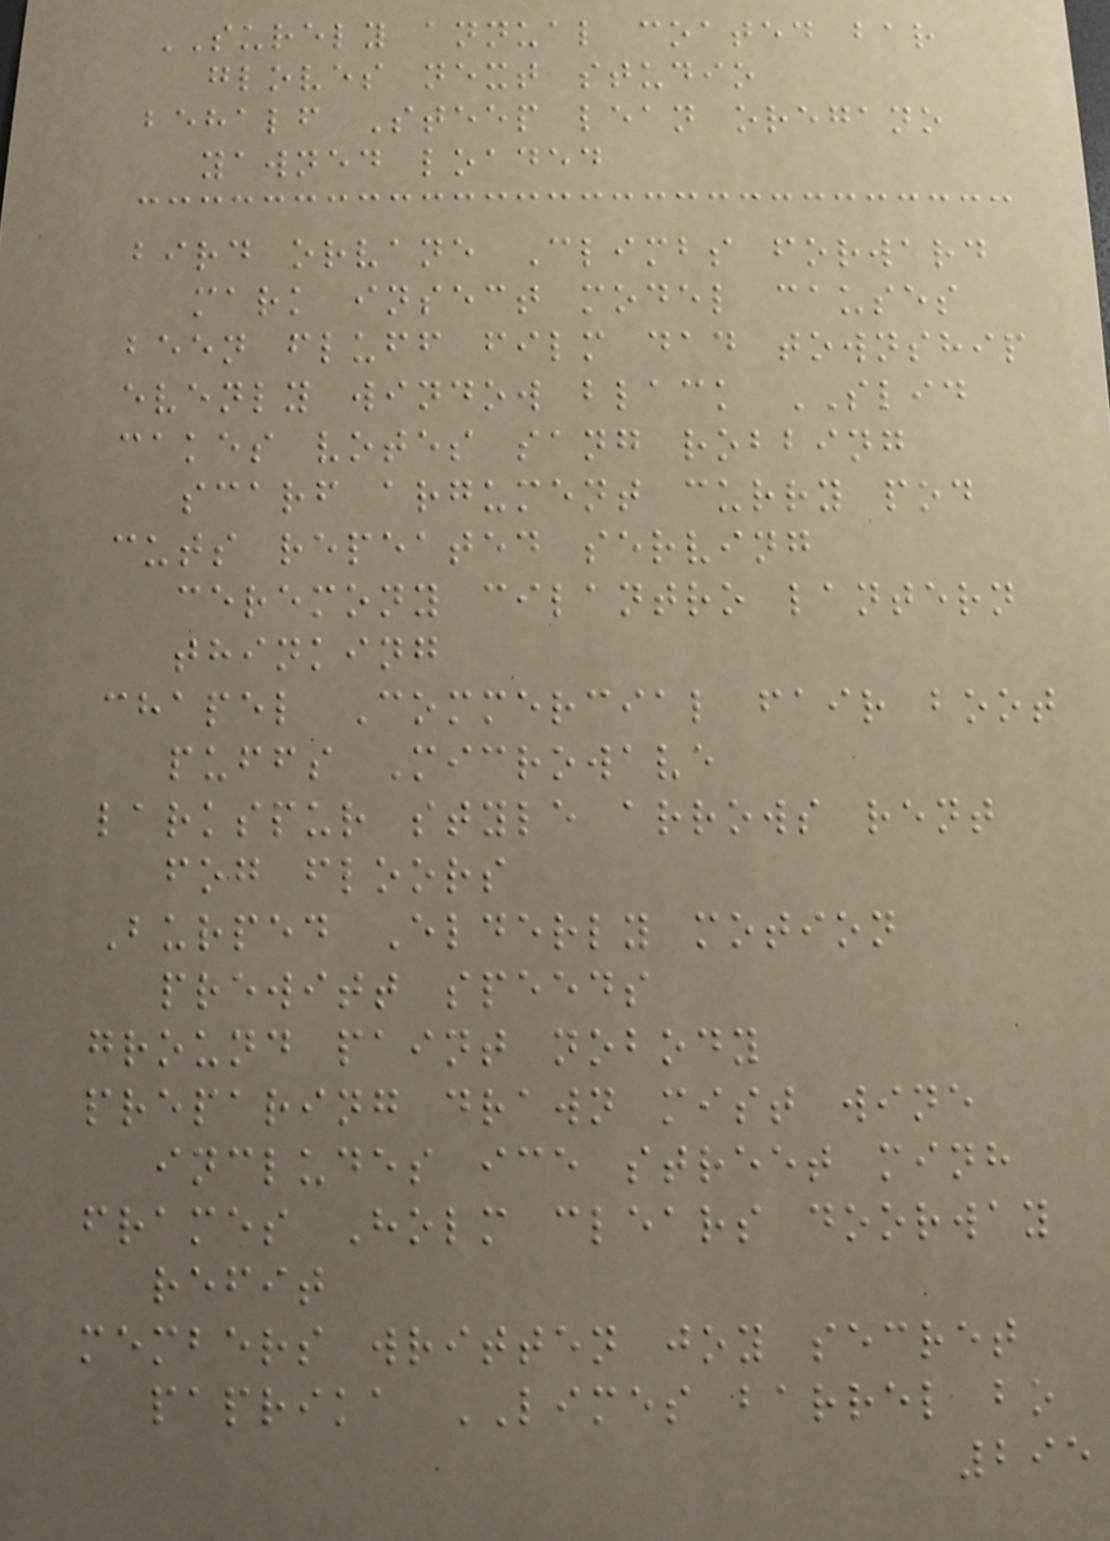SURELY annual coated bar
gloves next studio
behalf Steep lean oregano
yawned loaded
bird orvane Climbs forward
mark insect model causes
been fluff film dad township
evenly window black SLID
cakes votes sang robbing
scarf argument curry pod
cuts repeated serving
ceremony cilantro lantern
thinking
chapel Commercial fair boot
puffs Microwave
larkspur style arrows rent
fog floors
Burped Elderly motion
prewitt speeds
ground paint nobody
preparing drawn mist wine
includes ice street minh
frames Holm clears doorway
refit
members written joy secret
paprika LIMES barrel bo
295
